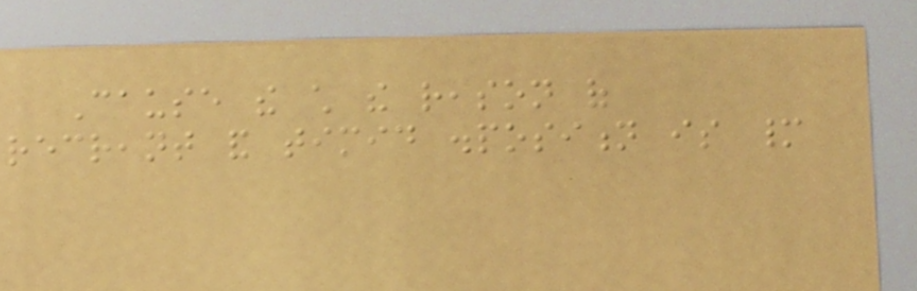Cause the child the reason of
recreant and timid disposition is many
